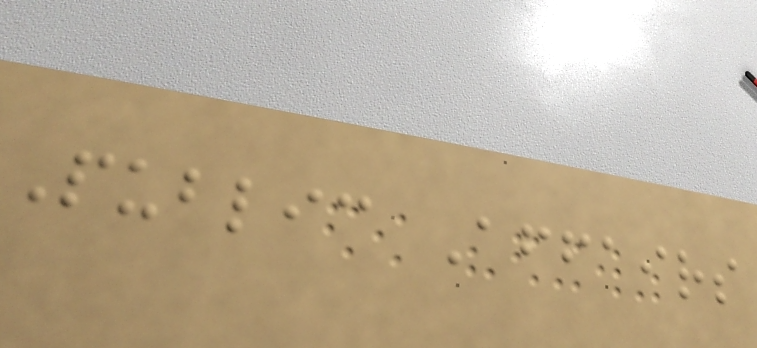Public Affairs
